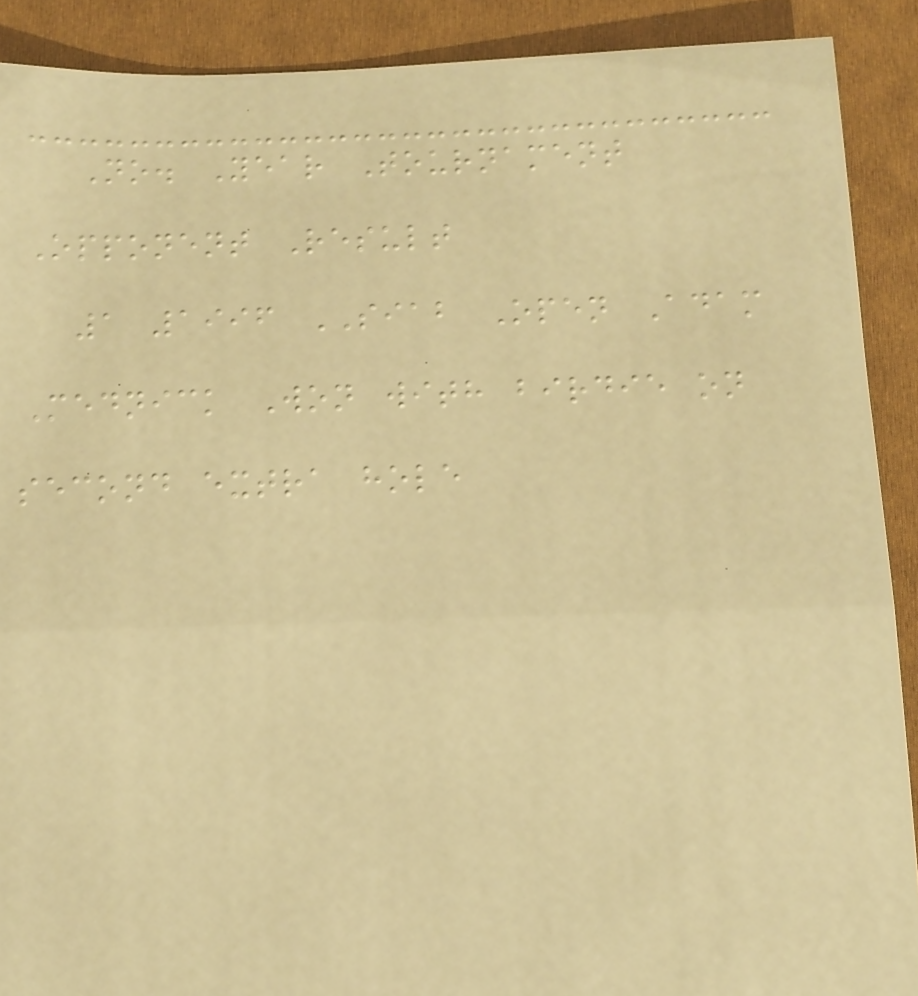No. Year Tournament
Opponent Result
1 1996 SIAB Open Adam
Mednick Won with birdie on
second extra hole
